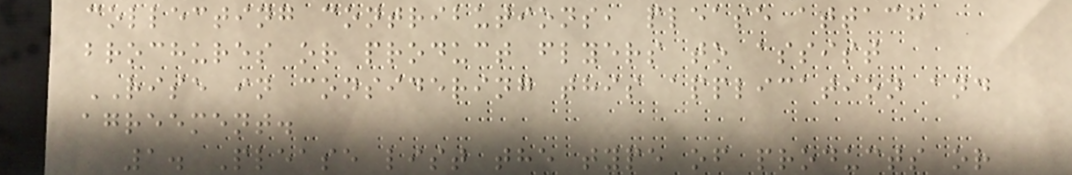collecting contributions, please attach
brochures or product flyers to assist
RISE in considering this application and
agreement.
1. Please list the type of products or
